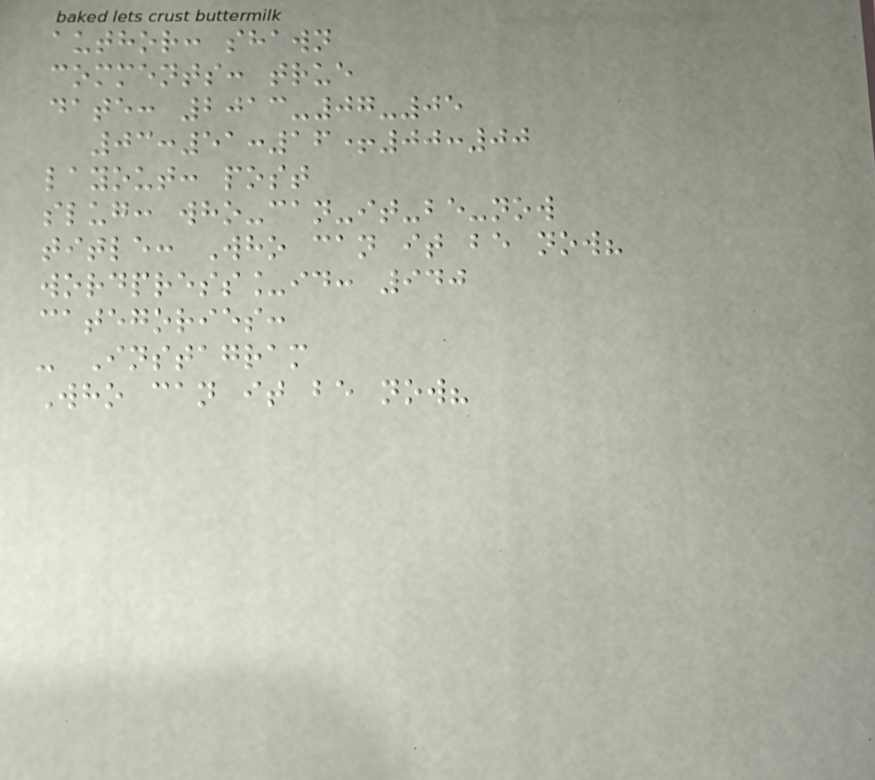author: shawn
comments: true
date: 2013-07-05
03:51:16+00:00
layout: post
slug: who-can-it-be-now
title: Who can it be now?
wordpress_id: 940
categories:
- Instagram
Who can it be now?
